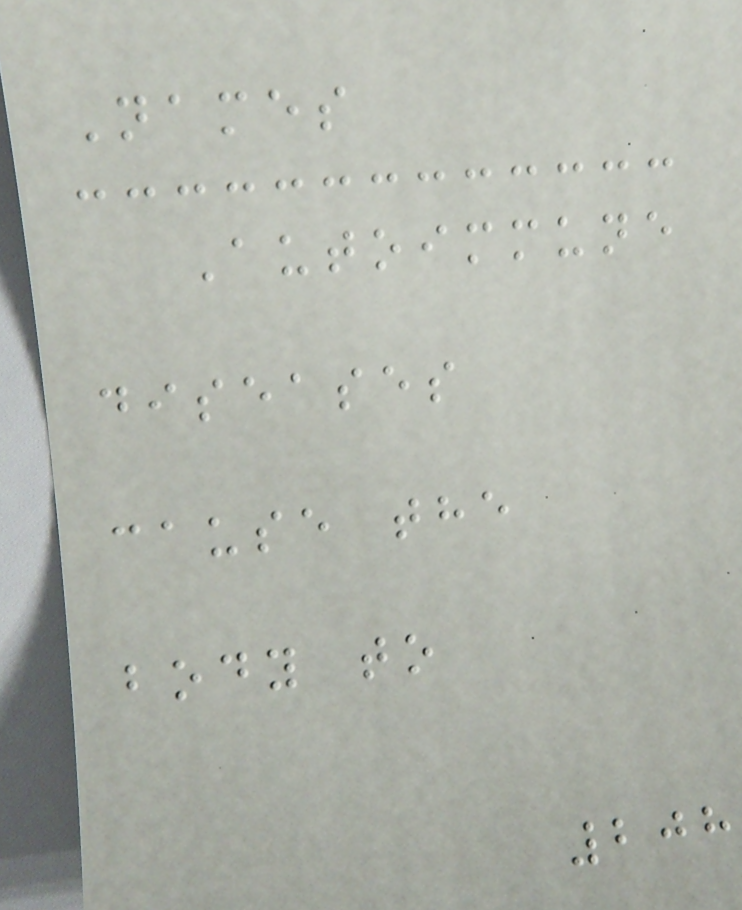Names
Autoimmune
diseases
cause the
body to
208
